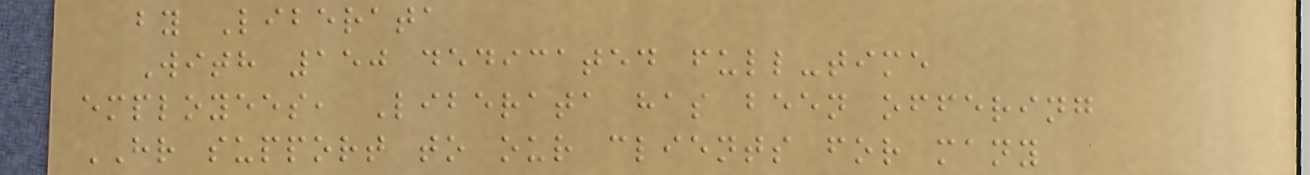by Liberata
With 150 dedicated full-time
employees, Liberata has been offering
HR support to our clients for many
